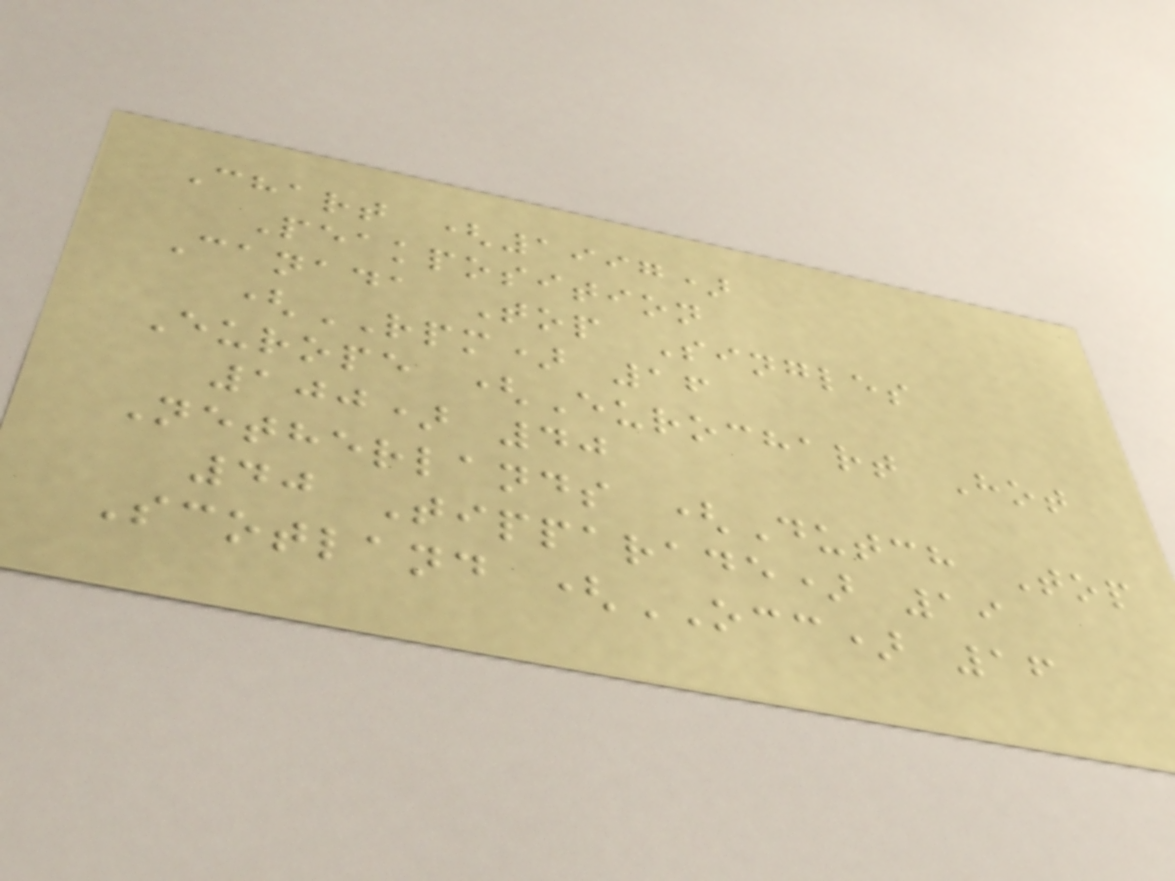Chart (1997)
Peakposition
Canada Top Singles
(RPM) 16
Europe (Eurochart Hot
100) 40
Netherlands (Dutch Top
40 Tipparade) 19
Scotland (OCC) 16
